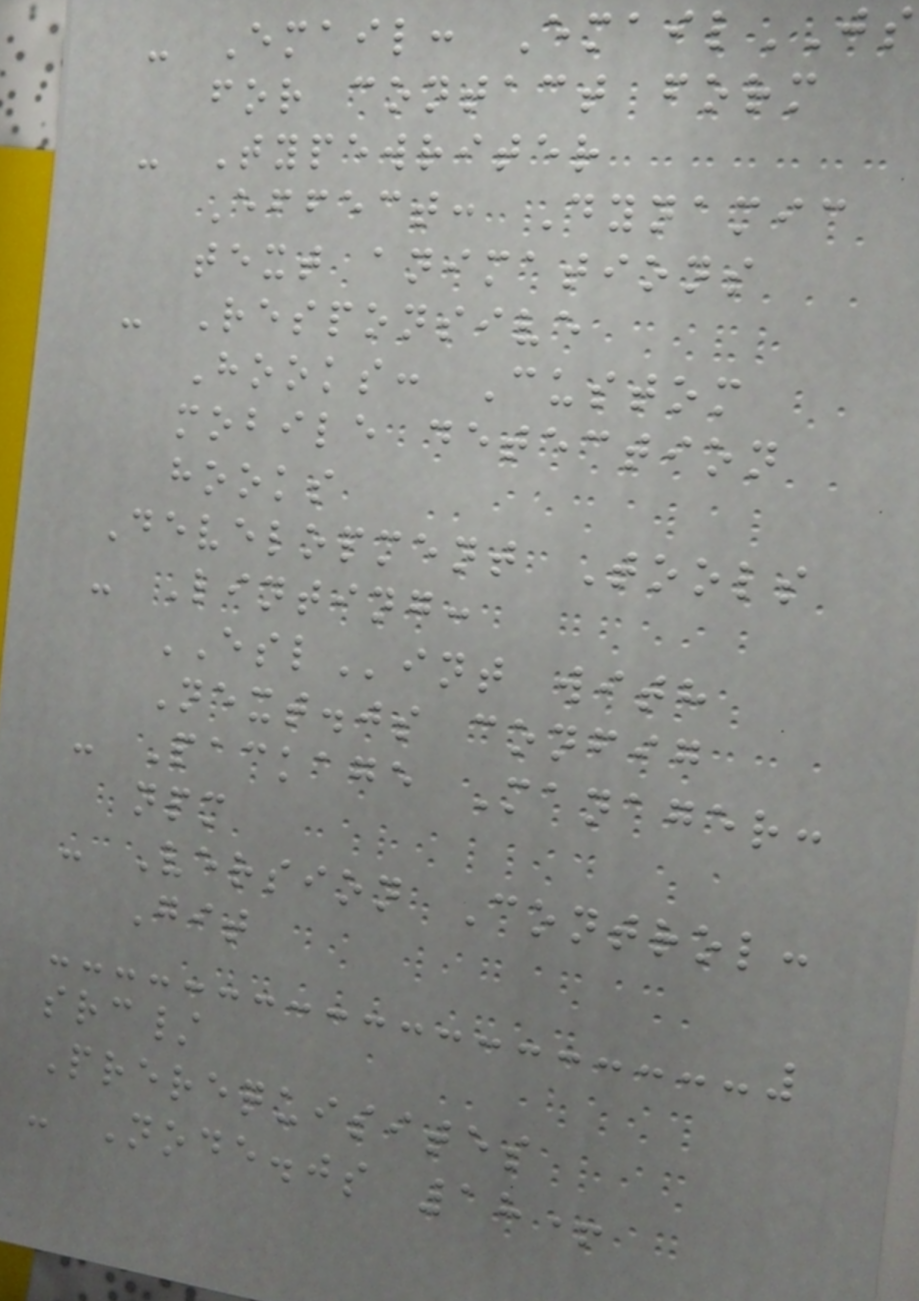- Email: EmailJS
for contact form
- Typewriter
Effect: Dynamic
text animations
- Responsive
Hooks: Custom
mobile detection
hooks
Development Tools
- Linting:
ESLint with
Next.js config
- Package Manager:
npm
- Version Control:
Git
src/
Prerequisites
- Node.js 18+
